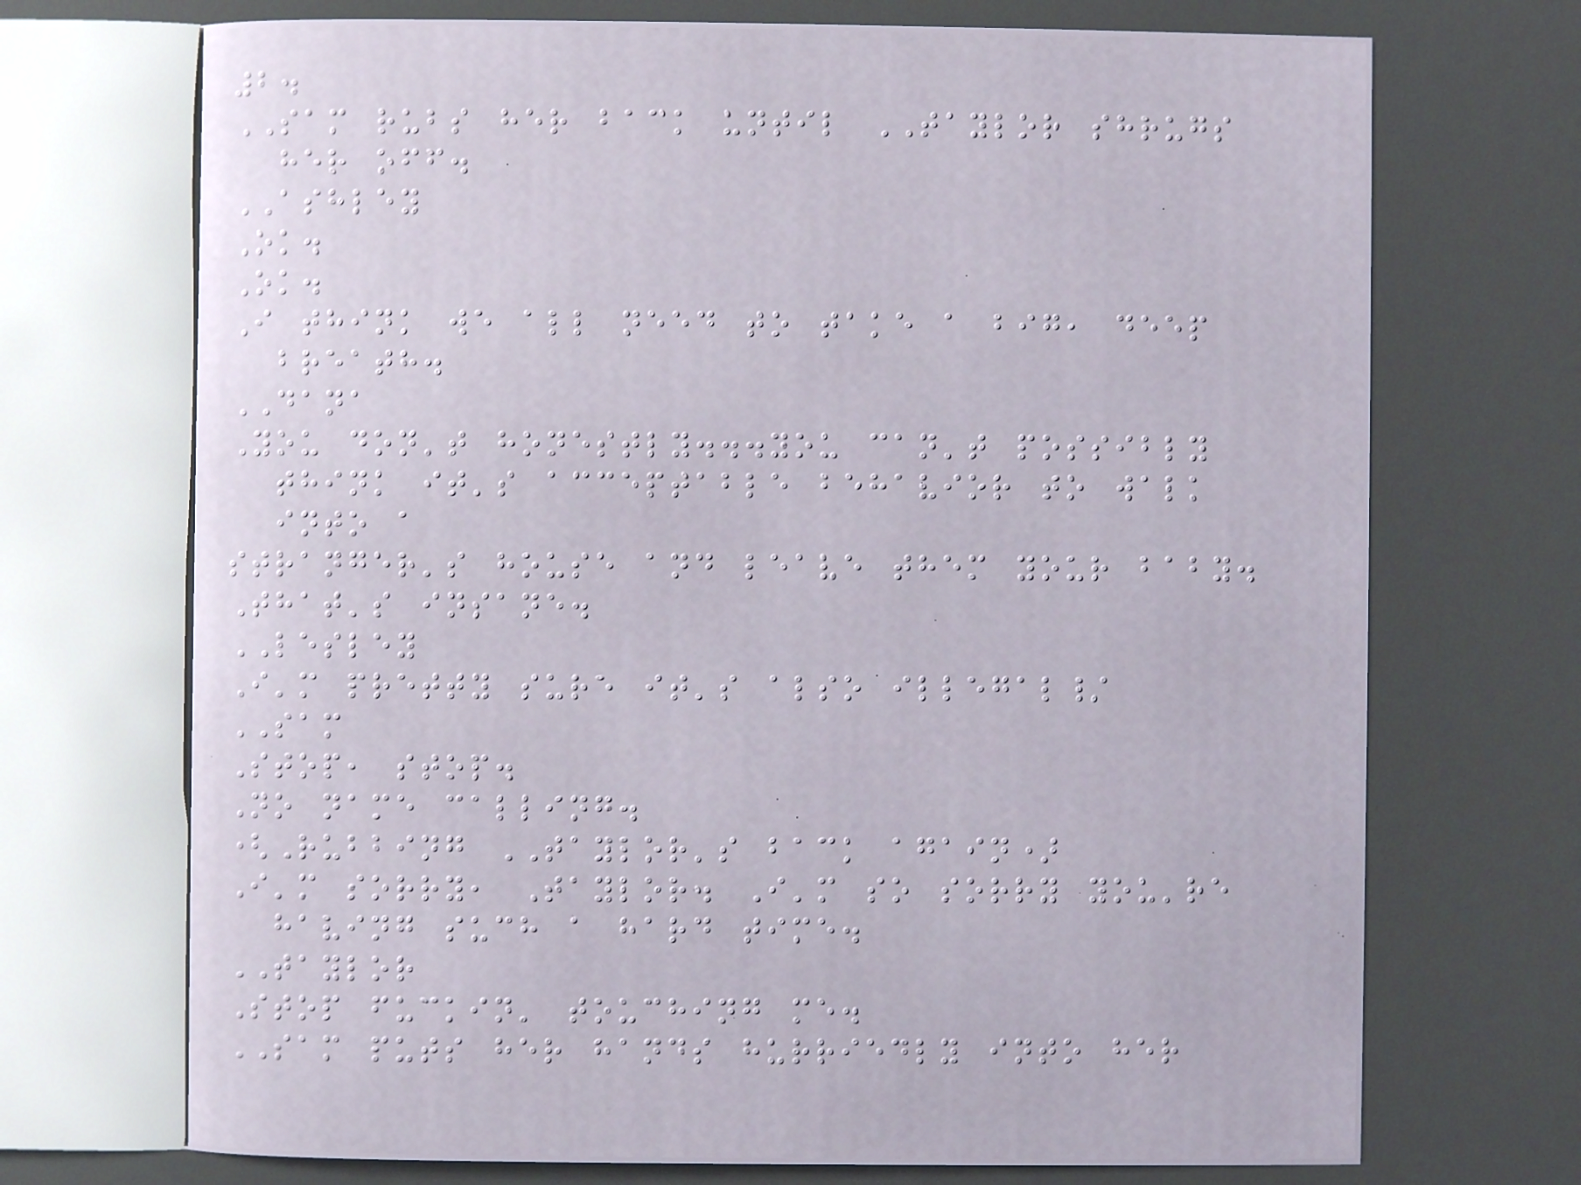2.
SAM rubs her back until TAYLOR shrugs
her off.
ASHLEY
Ok.
Ok.
I think we all need to take a big, deep
breath.
DANA
You don't honestly...you can't possibly
think it's acceptable behavior to walk
into a
stranger's house and leave them your baby.
That's insane.
LESLEY
I'm pretty sure it's also illegal/
SAM
Stop, stop.
No name calling.
(Rubbing TAYLOR's back again)
I'm sorry, Taylor. I'm so sorry you're
having such a hard time.
TAYLOR
Stop fuckin' touching me.
SAM puts her hands hurriedly into her
